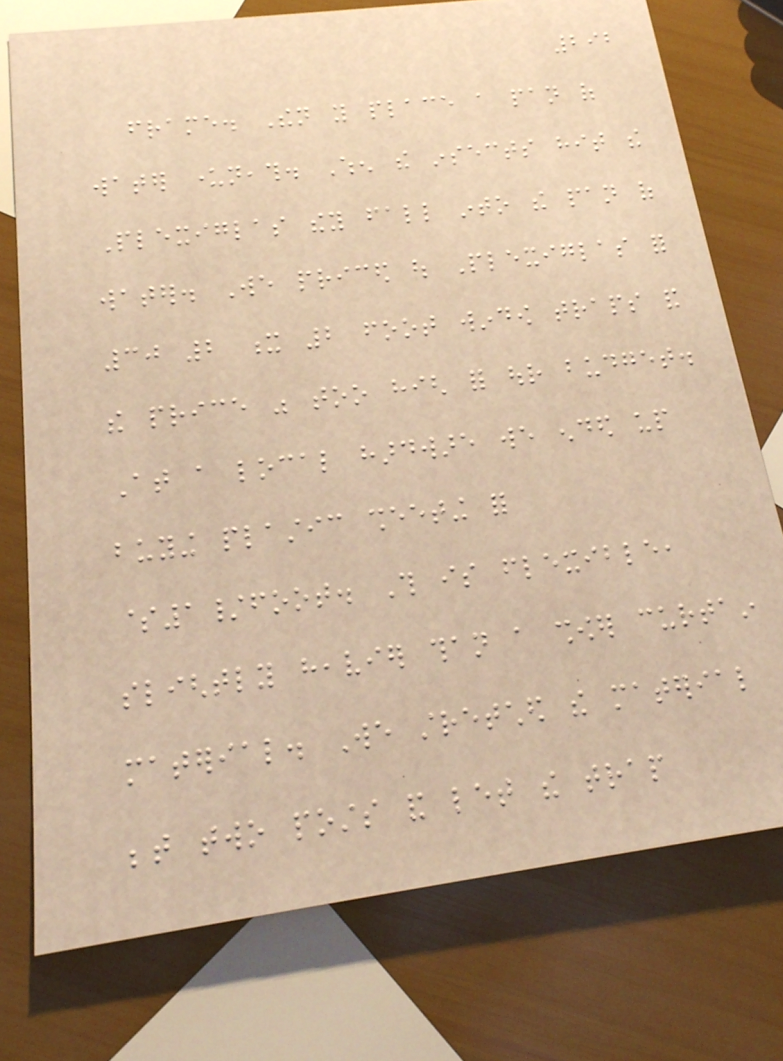292
frame. Then you place a pan of
water underneath. When the insects hit the
Plexiglas they fall into the pan of
water. We priced out Plexiglas for
30 2 x 2 foot window traps and
the price was too high for our budget.
At a local hardware we ended up
buying plastic sheeting for
$1/foot. This is flexible,
slightly heavier than a shower curtain
material. We stretched the material
between two posts and let the trap
